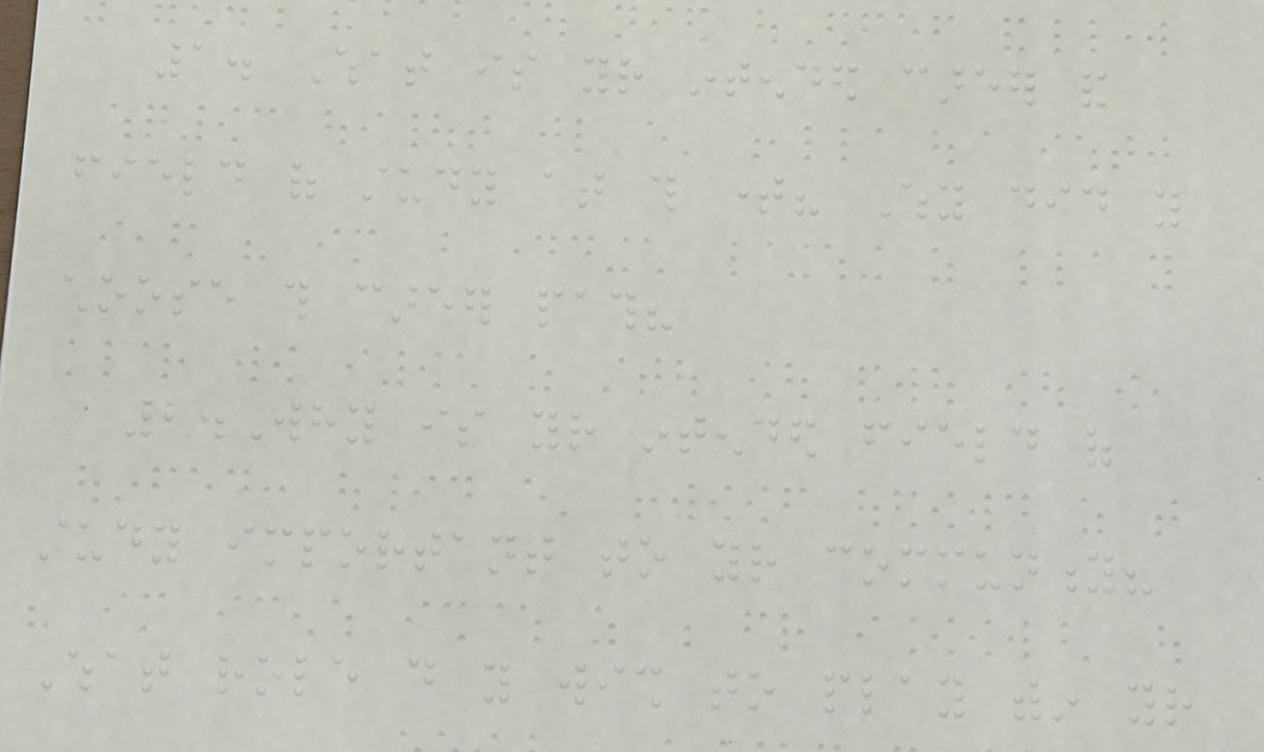1. What is your intended career and
field of study at this time? Why did you
choose this career path?
2.Why is your intended field of
study important to your community?
What role do you wish to play within your
